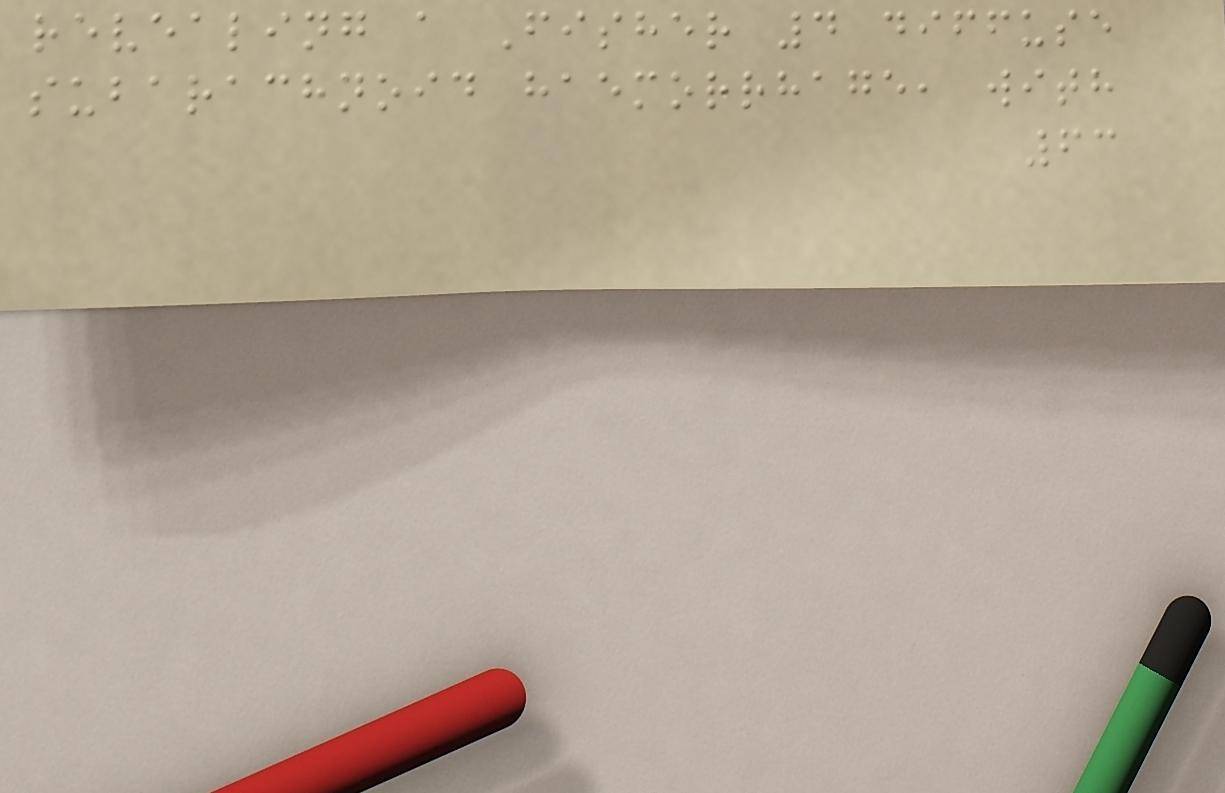revealing a Fisher 4 diffuse
subarachnoid haemorrhage, with
63
